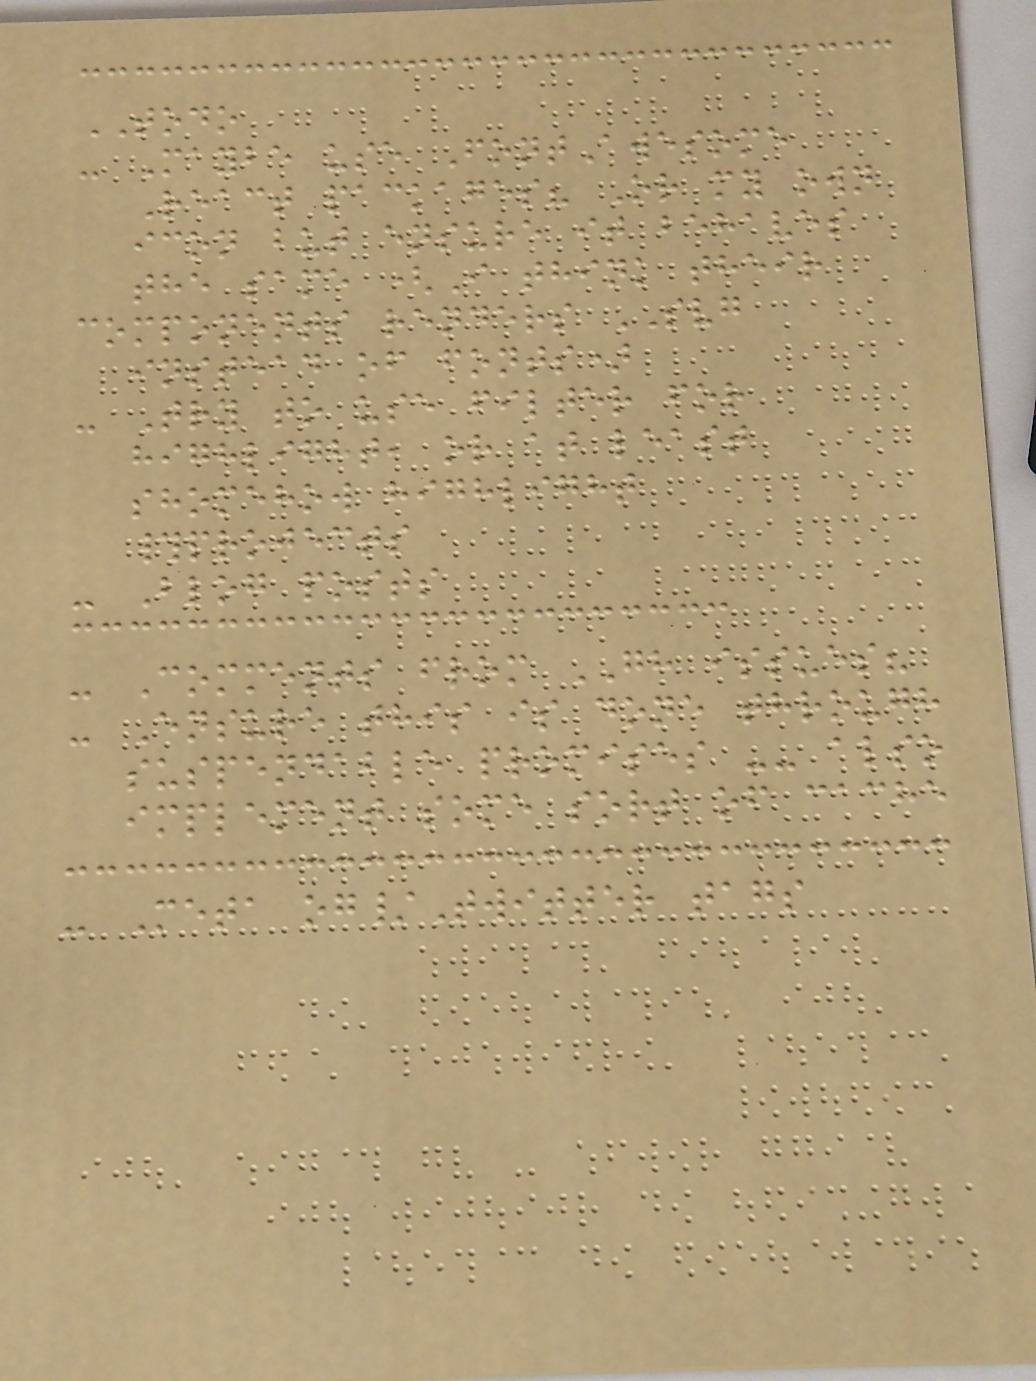TODO
- Maybe use FontAwesome
React packages? Or my own
icon but ensure it behaves
the same (I think their
components renders SVG
instead of fonts)
- Try to use filter for
highlight, or at least
shomehow highlight
#projects
- Blog posts
- Comments from GH issues?
- Ensure this is done through
suspendable promises -- also
implement some sort of cache
- Meta og/Twitter tags
